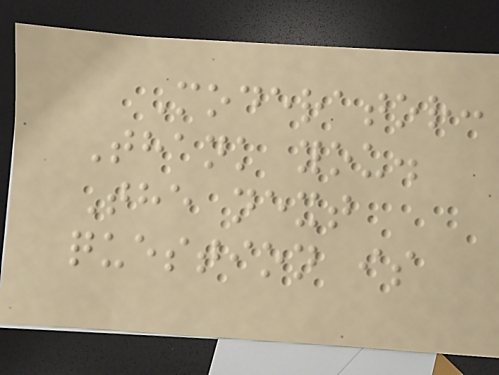Moderator:
Thank you.
The next
question is
